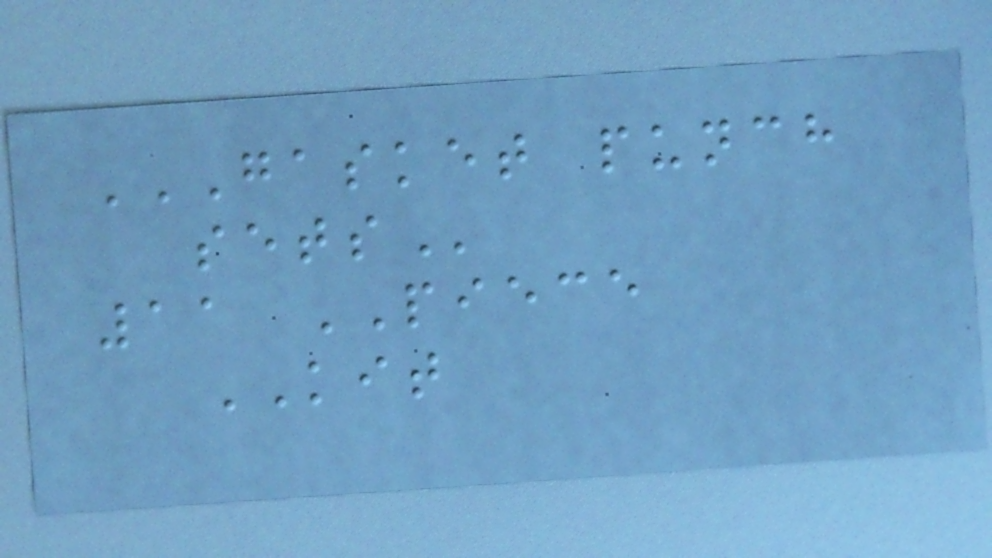GASKET PUNCH
SETS
11 PIECE
KIT
